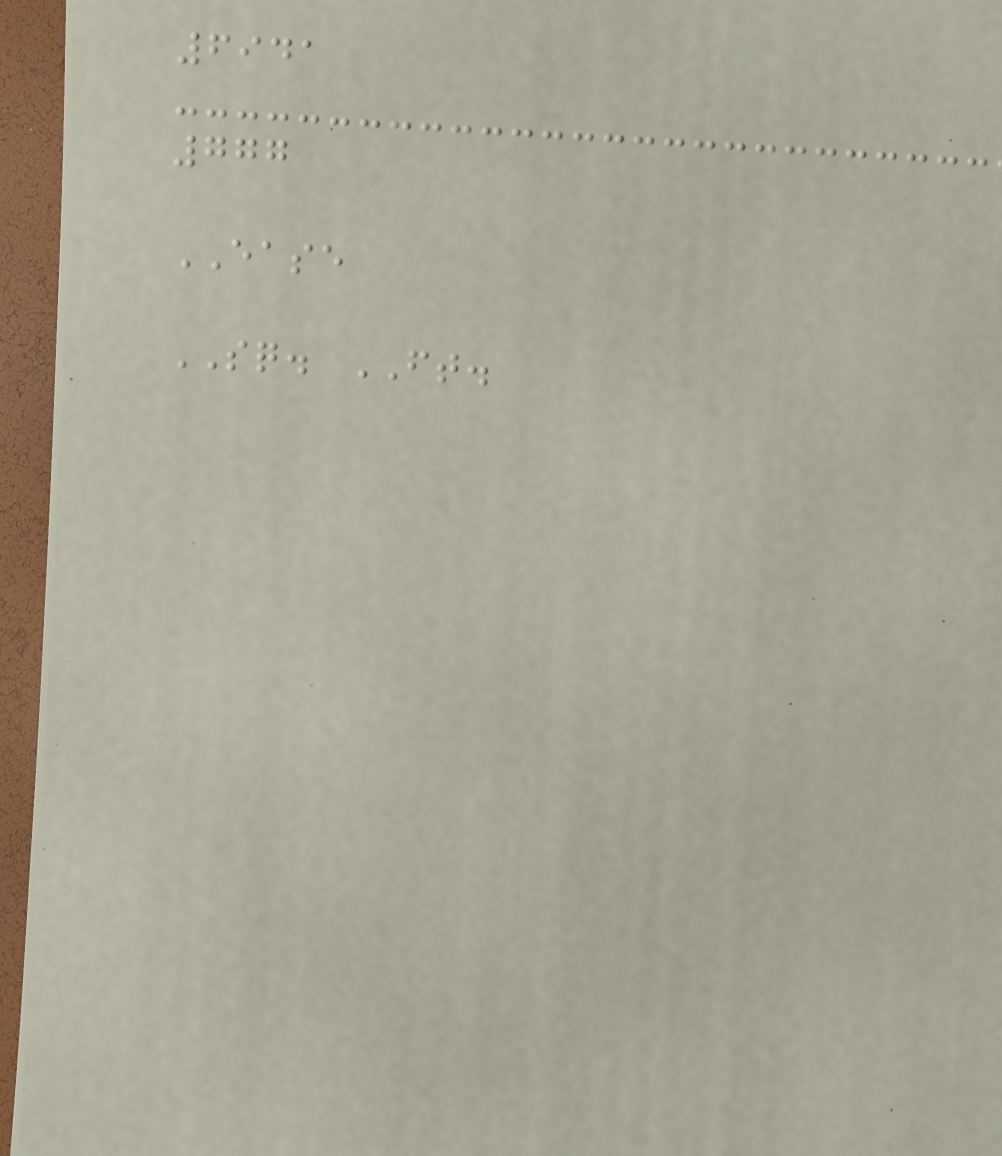6941
777
EASE
SQ. FT.
